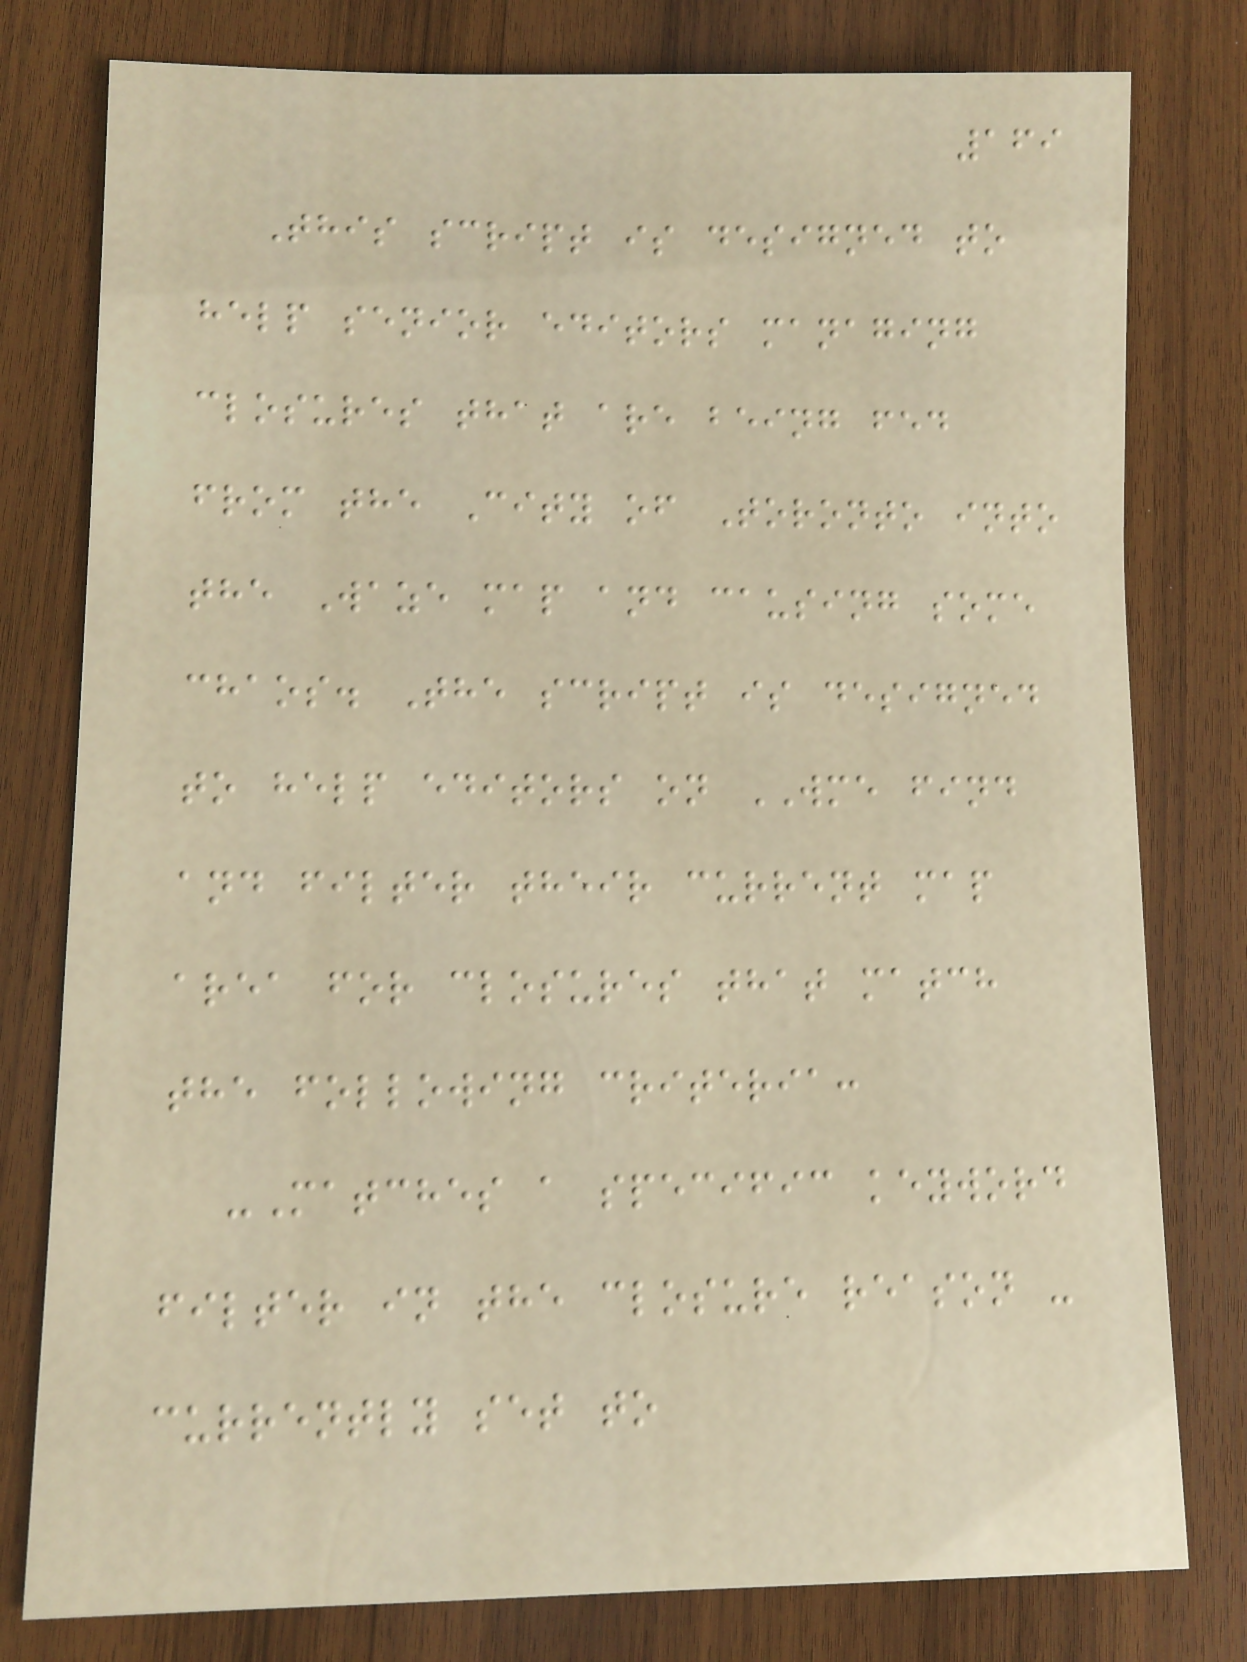169
This script is designed to
help senior editors managing
closures that are being fed
from the City of Toronto into
the Waze map and causing some
chaos. The script is designed
to help editors on WME find
and filter their current map
area for closures that match
the following criteria:
-Matches a specific keyword
filter in the closure reason -
currently set to
